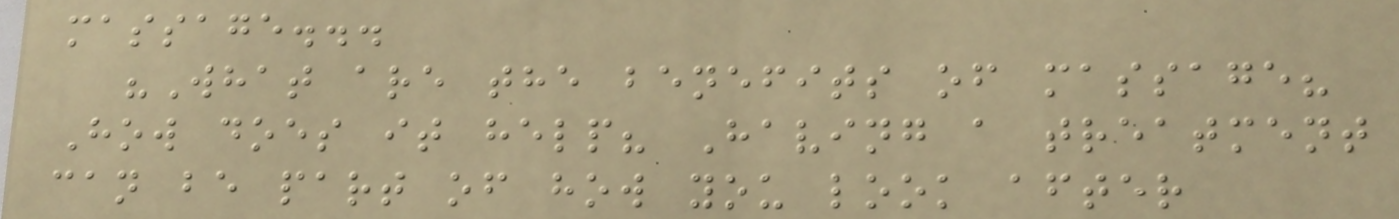massage...
"What are the benefits of massage?
How does it help? Having a treatment
can be part of how you look after
